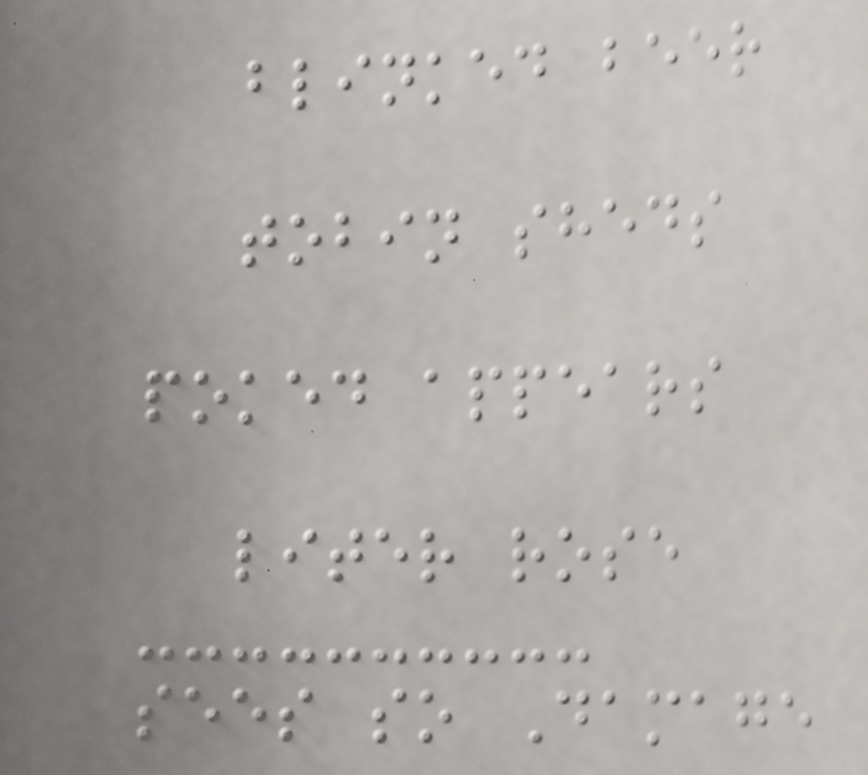blinked beer
tobin sheds
poked appears
liter rose
sees so Damage
